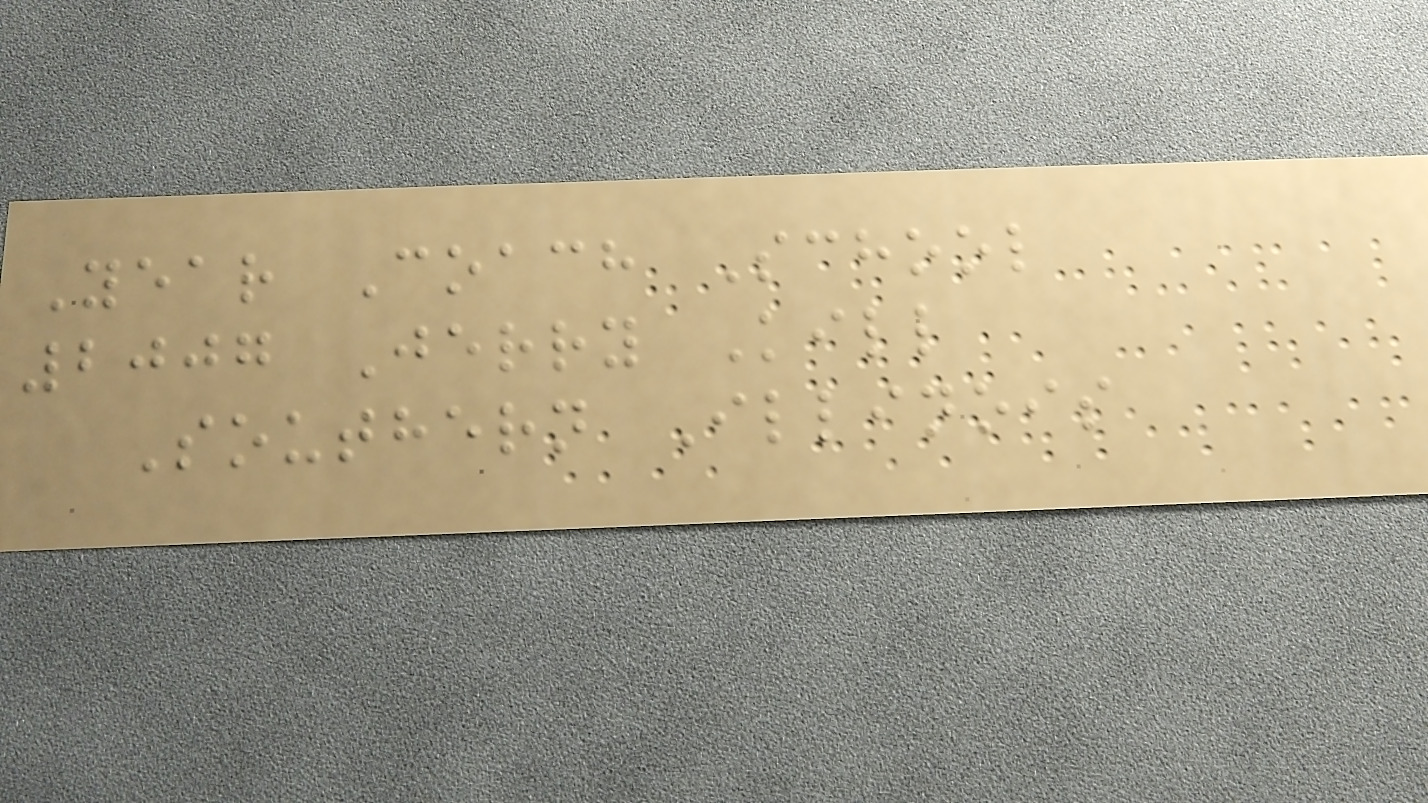Year Coach School
2007 Jerry Kill
Southern Illinois
